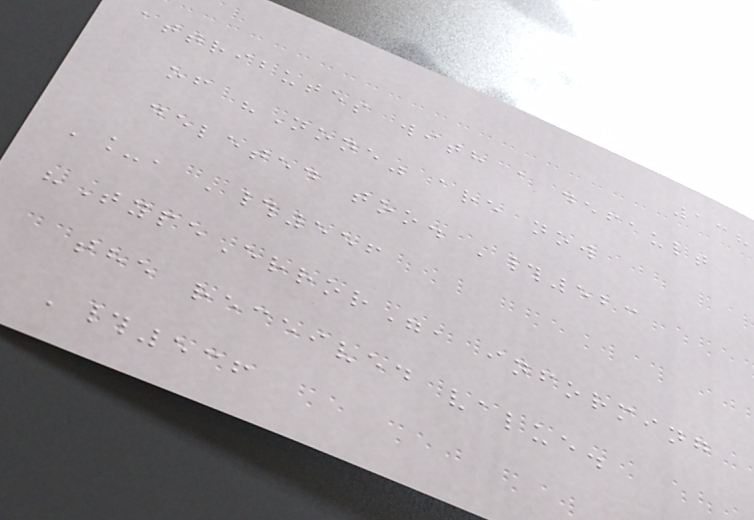138
attributes with a default
of "None" are now
deleted too. '#523
'_, '#556
"TypeError", informing
the received value.
'#536
